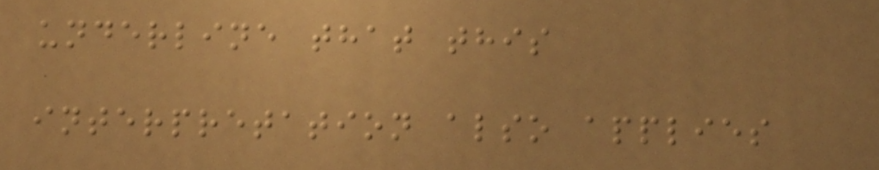underline that this
interpretation also applies
